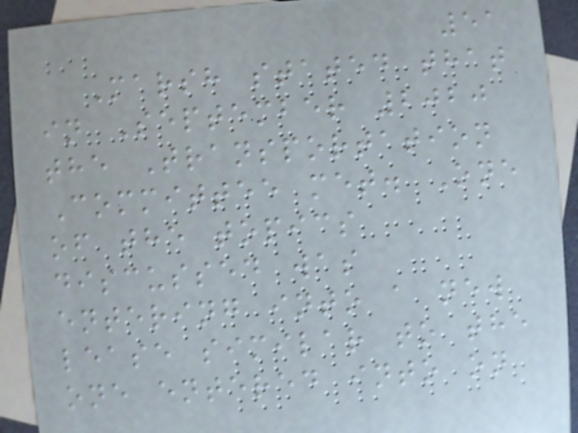51
Marsh stated that
in September 2020
the Transportation
Committee met. One
of the topics
discussed was
entering into a new
lease similar to the
one entered into on
